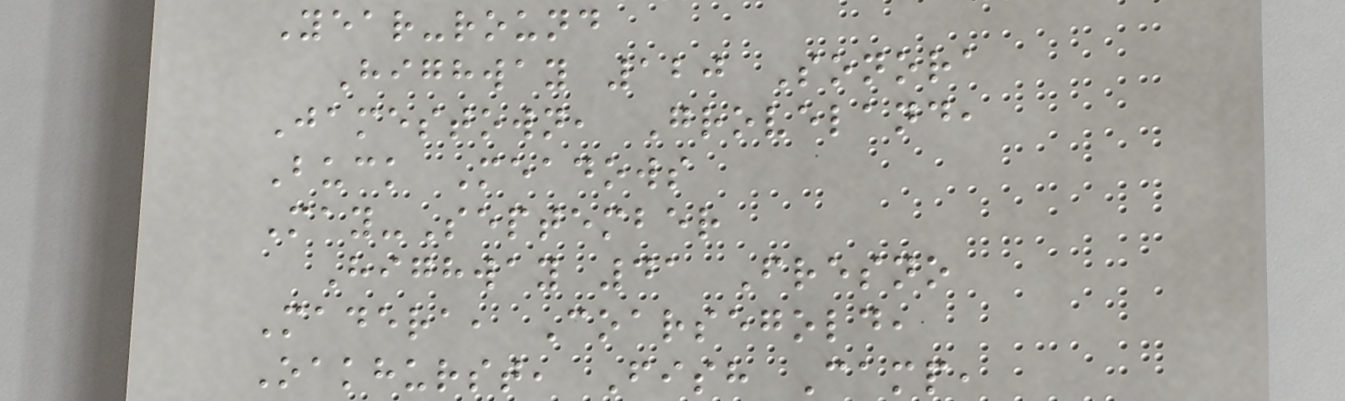Year-round
Highway 120 Sonora
Jamestown, Groveland,
Buck Meadows
May-September
Highway 41 Fresno
Madera, Coarsegold,
Oakhurst, Fish Camp,
